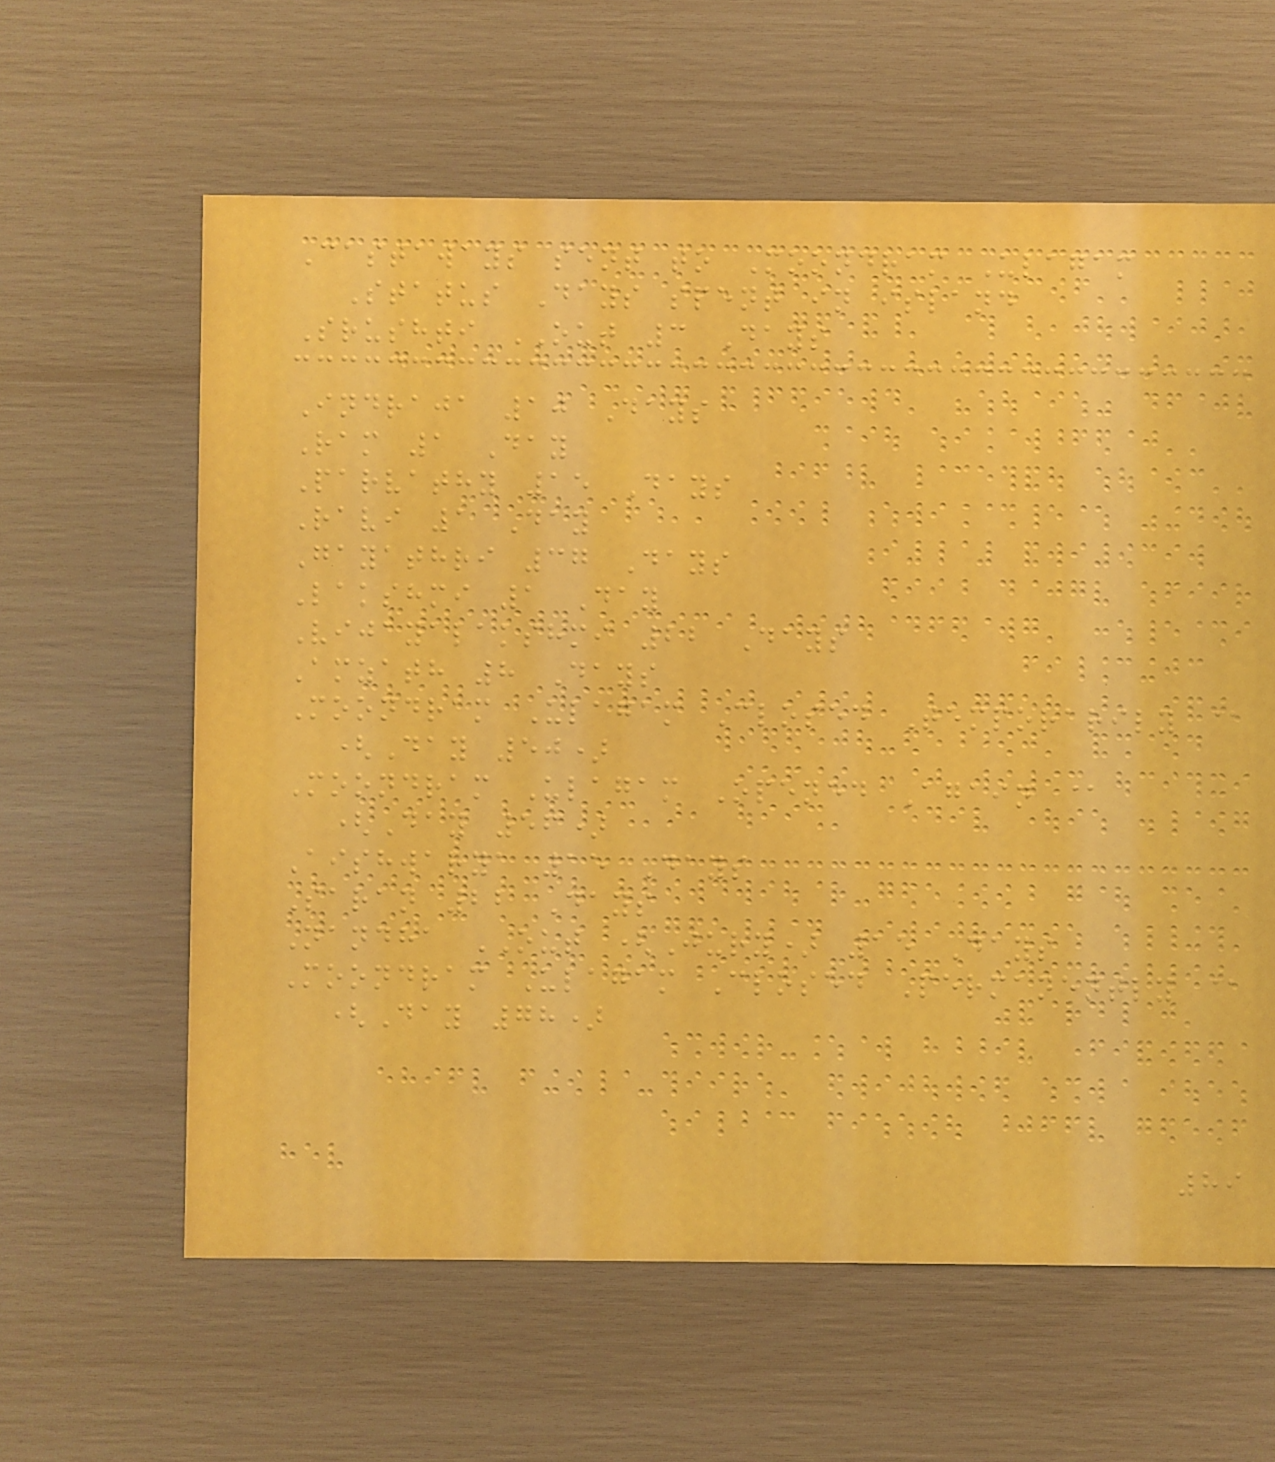Castaways sent to Moondram Ulagam
Status Days spent in island
Srushti OUT 3 Days
Indraja 10 Days
Ram 1 Day
Parvathy 15 Days
Ravi 1 Day
Gayathri 37 Days
Lakshmi 1 Day
Vijayalakshmi 22 Days
Amzath 8 Days
Moondram Ulagam Closed Temporarily @
(Day 50)
Moondram Ulagam Opened Again @
(Day 56)
Aishwarya 15 Days
Saran 22 Days
Nandha OUT (Jury) 15 Days
Moondram Ulagam Closed Permanently @
(Day 78)
89
